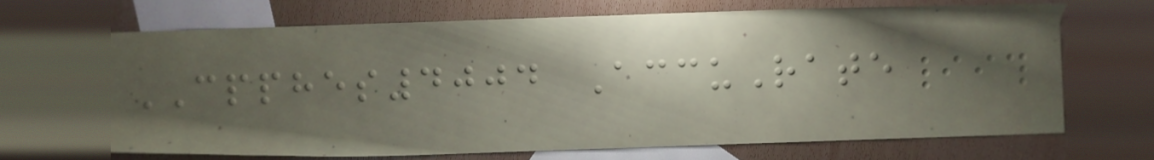CPPHES4004 AccuRate
